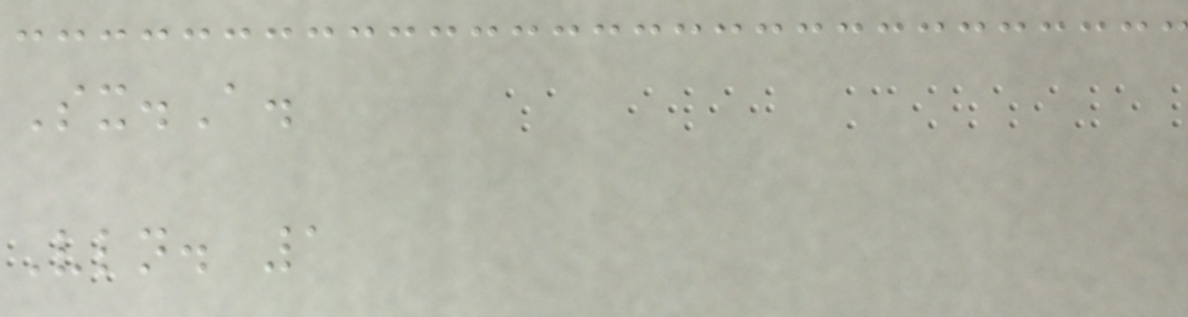Sx.A.
Vln. 1
